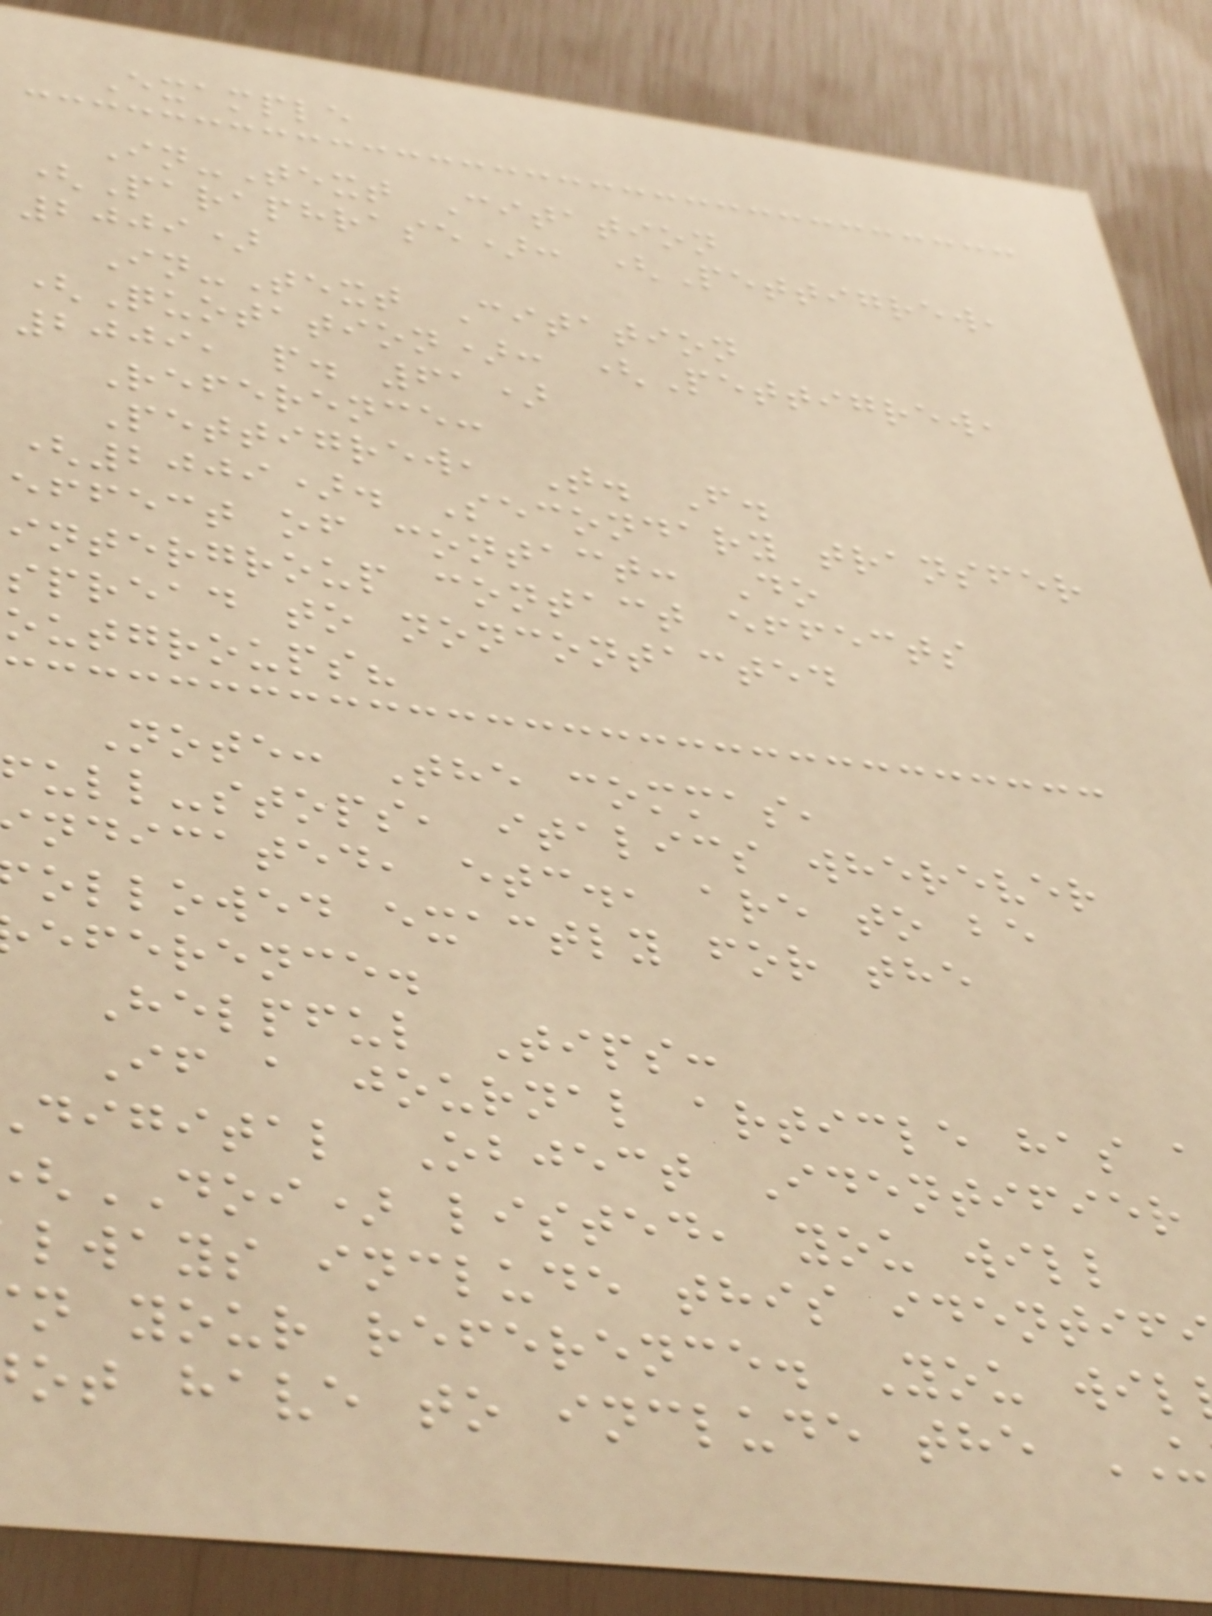Example
In-Text Citation
(Paraphrase): (Pettigrew,
2009)
In-Text Citation
(Quotation): (Pettigrew,
2009, p. 61)
Reference:
Pettigrew, T. F.
(2009). Secondary transfer
effect of contact: Do
intergroup contact effects
spread to noncontacted
outgroups?
Note: The commas,
full-stops, italics wherever
ndicated, etc., are to be
ollowed exactly for the
eference.
Helpful Tips:
If a journal article has a
digital Object Identifier
DOI) listed, you will
lways include this identif
n your reference. You wil
ot have to include the
